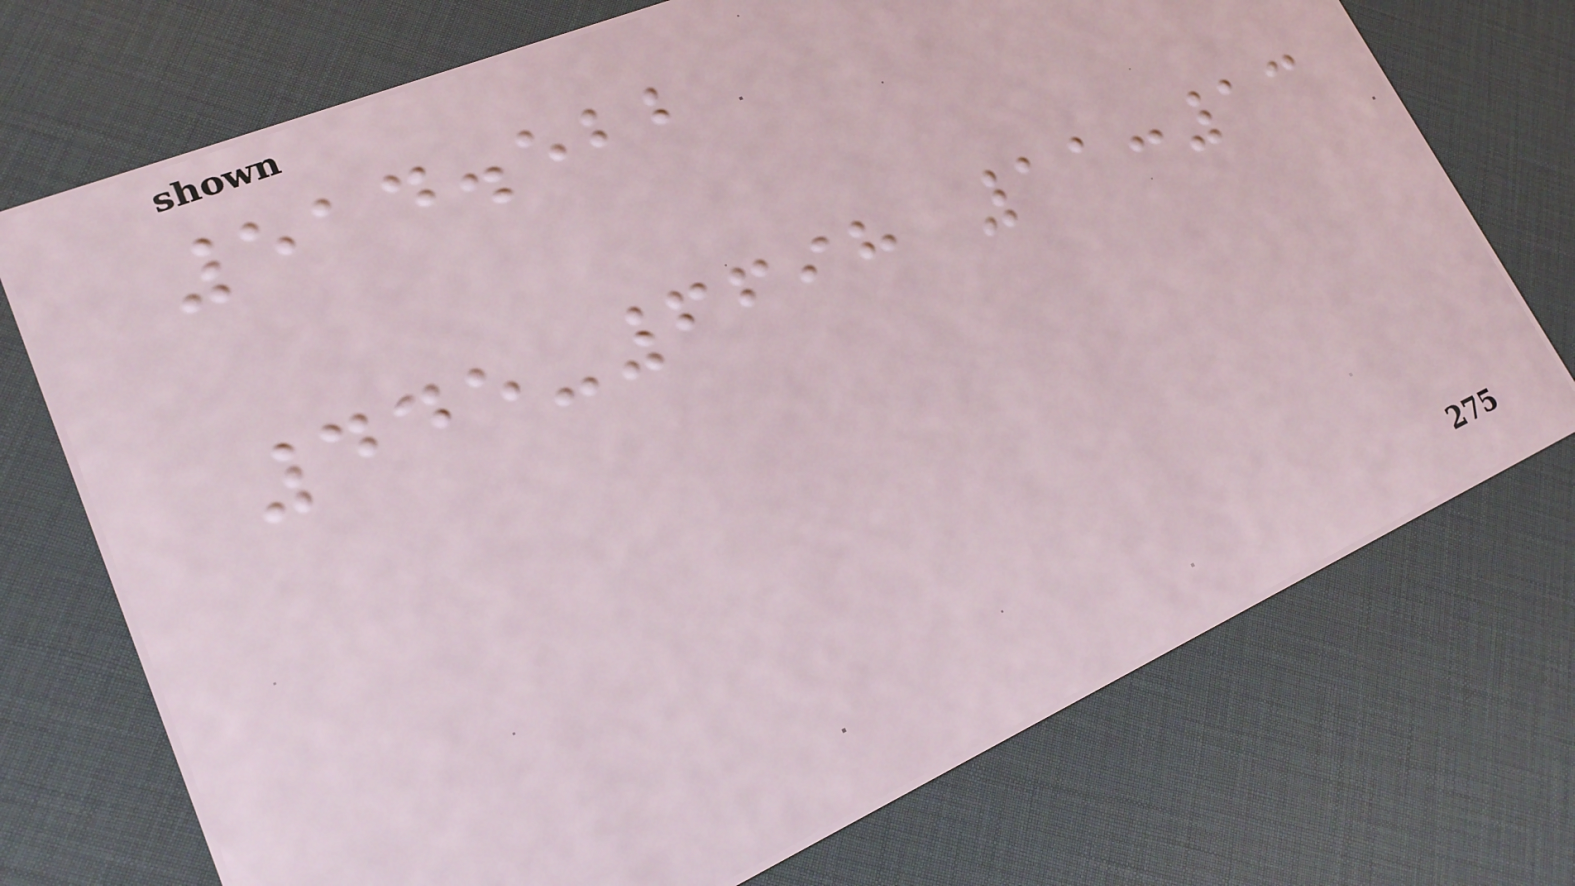514.522
445-6698 11:13
